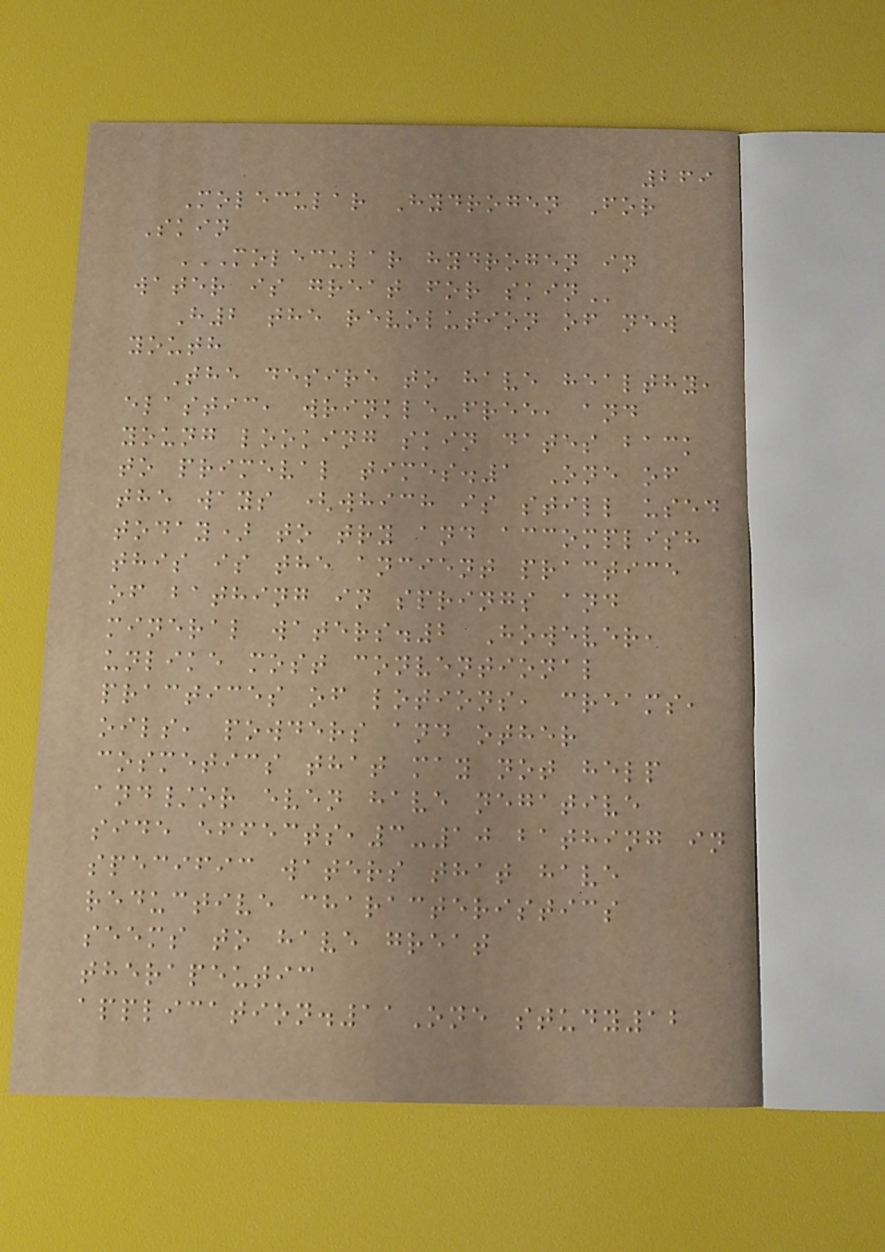269
Molecular Hydrogen For
Skin
MOLECULAR HYDROGEN IN
WATER IS GREAT FOR SKIN
H2 the revolution of new
youth
The desire to have healthy,
elastic, wrinkle-free, and
young looking skin dates back
to primeval times.1 One of
the ways (which is still used
today) to try and accomplish
this is the ancient practice
of bathing in springs and
mineral waters.2 However,
unlike most conventional
practices of lotions, creams,
oils, powders and other
cosmetics that may not help
and/or even have negative
side effects,3-10 bathing in
specific waters that have
reductive characteristics
seems to have great
therapeutic
application.11One study12
